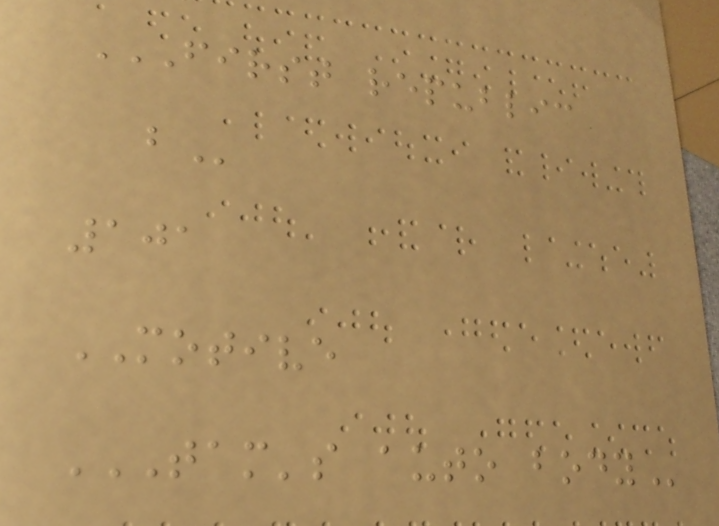FIRST REPUBLIC
B
101
MOTIVE
TAM'S AUTO BODY
